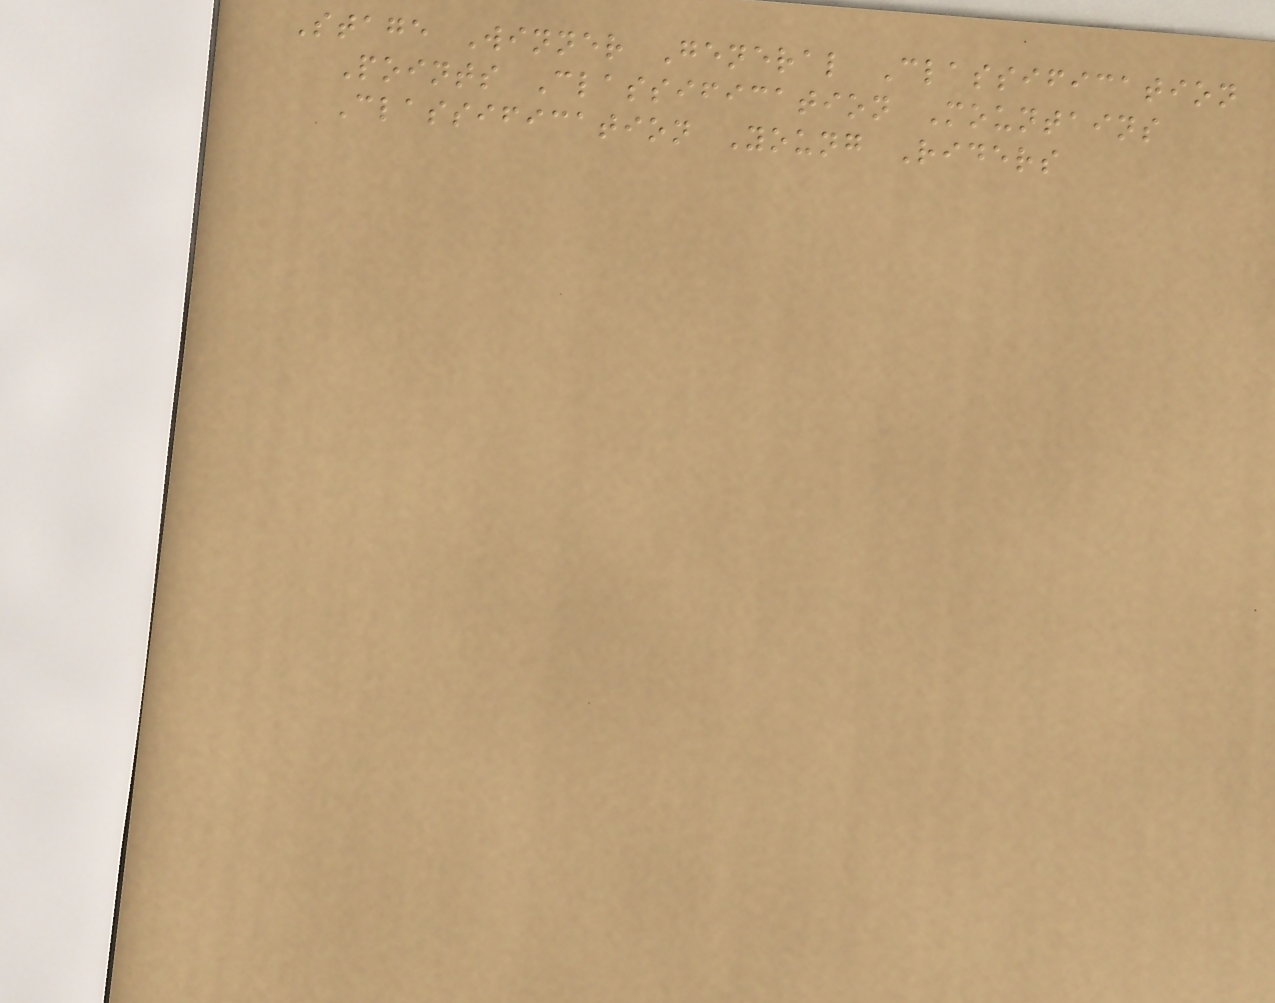Stage Winner General Classification
Points Classification Mountains
Classification Young Riders
